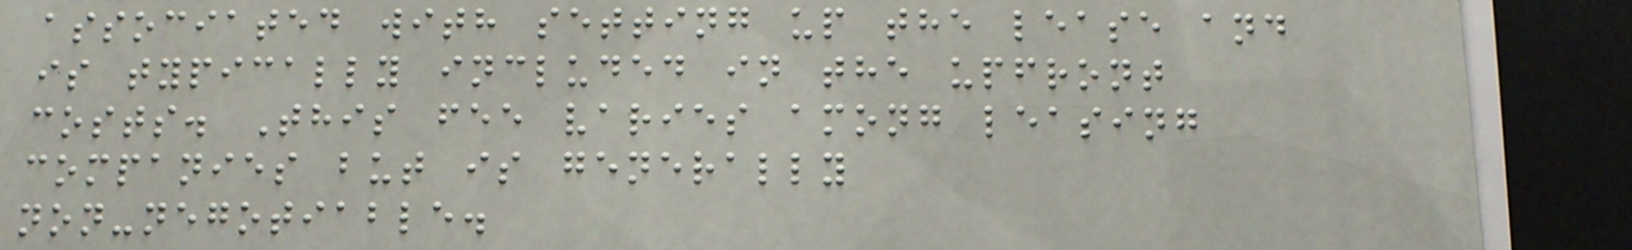associated with setting up the lease and
is typically included in the upfront
costs. This fee varies among leasing
companies but is generally
non-negotiable.
